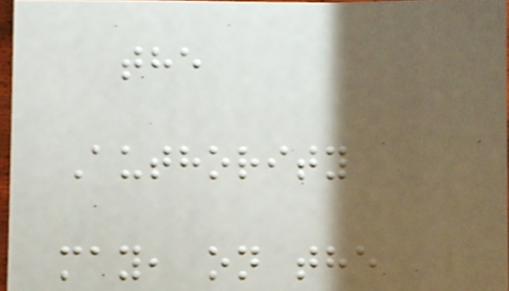the
Authority
may, on the
